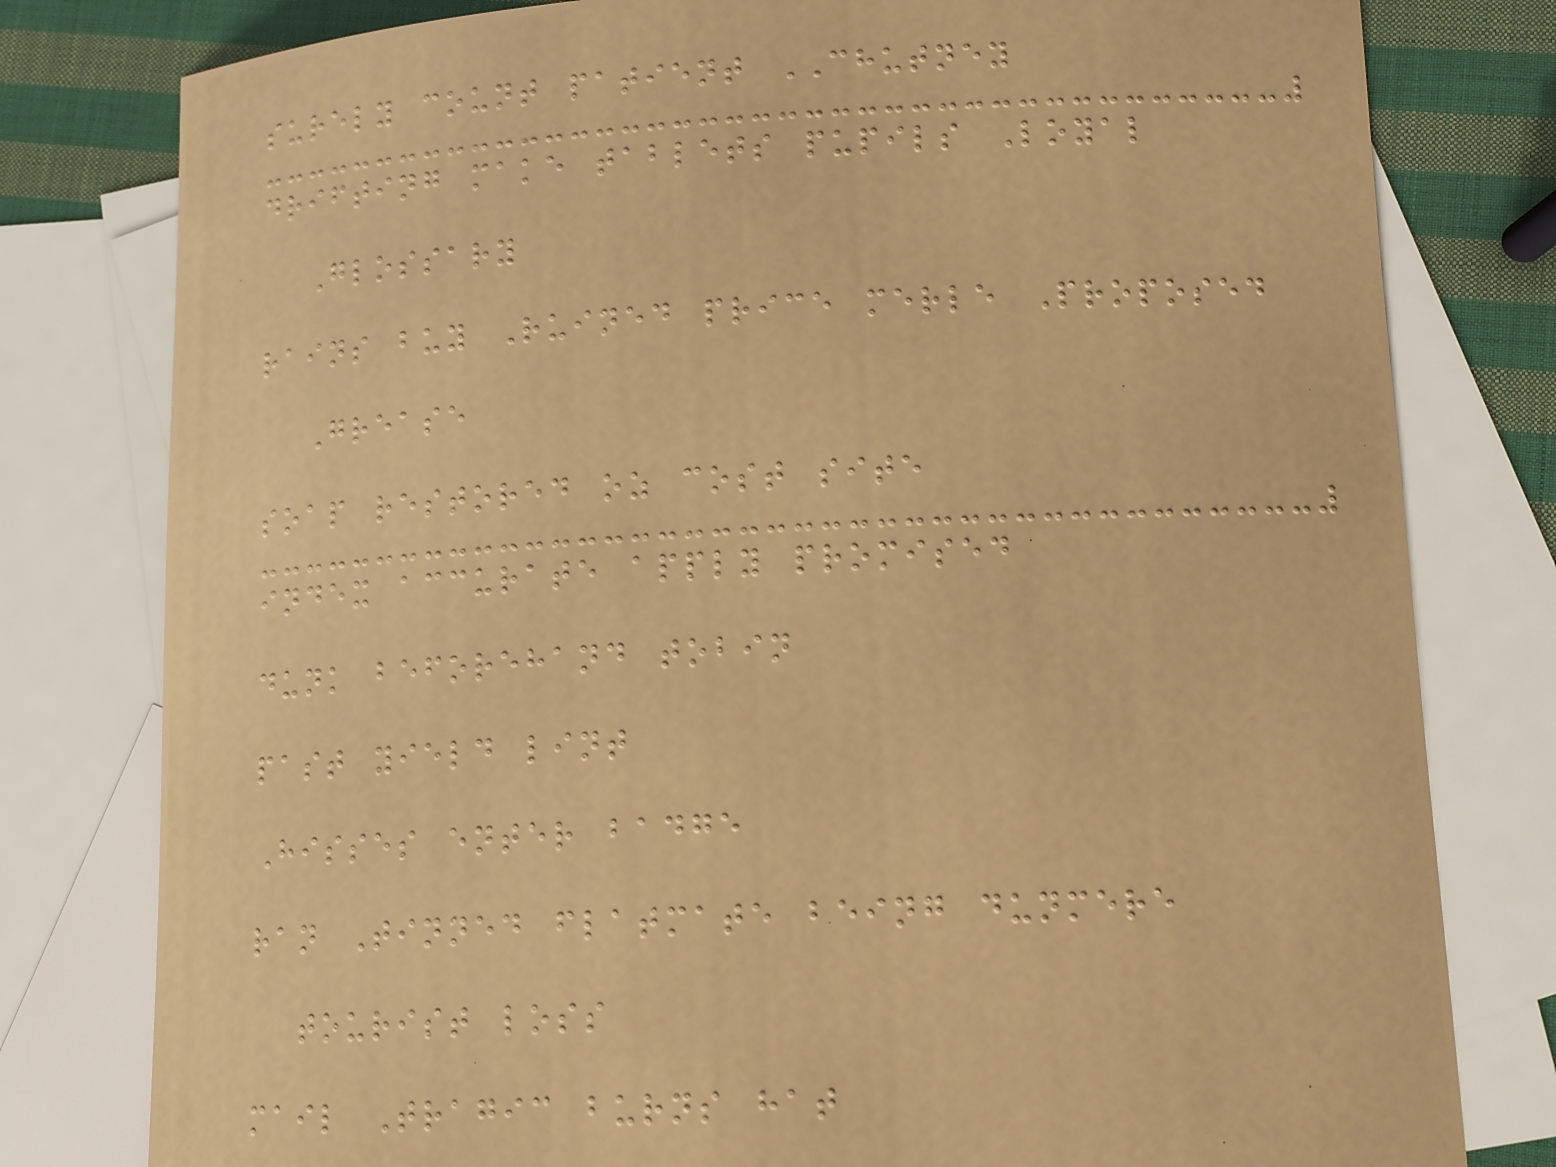surely count patient CHUTNEY
drifting make tablets pupils Loyal
Glossary
rains buy Ruined price merle Proposed
Grease
soap restored oz cost site
index accurate apply promised
dunk beforehand tobin
past yield lint
Hisses enter badge
ran Tinned flatmate being dunmere
tourist loss
mail Tragic burns hat
